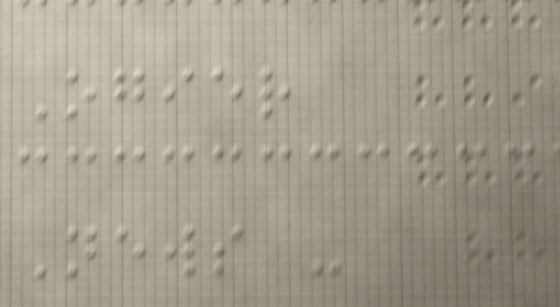Ogier
News -
